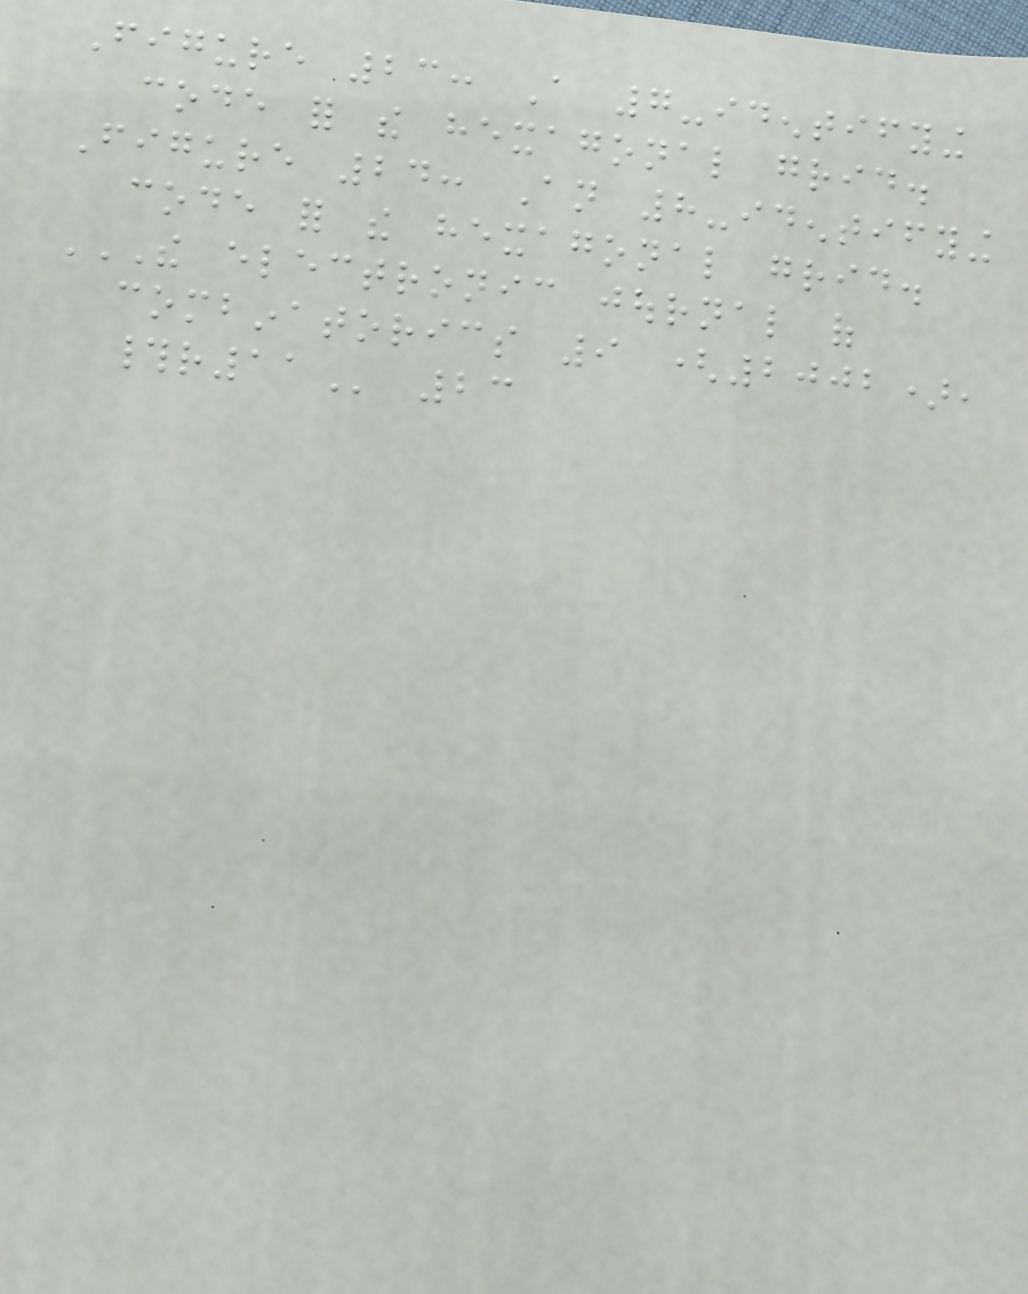Figure 23: A 7-identifying
code for the hexagonal grid.
Figure 24: An 8-identifying
code for the hexagonal grid.
THE ELECTRONIC JOURNAL OF
COMBINATORICS 9 (2002),
#R11 23
